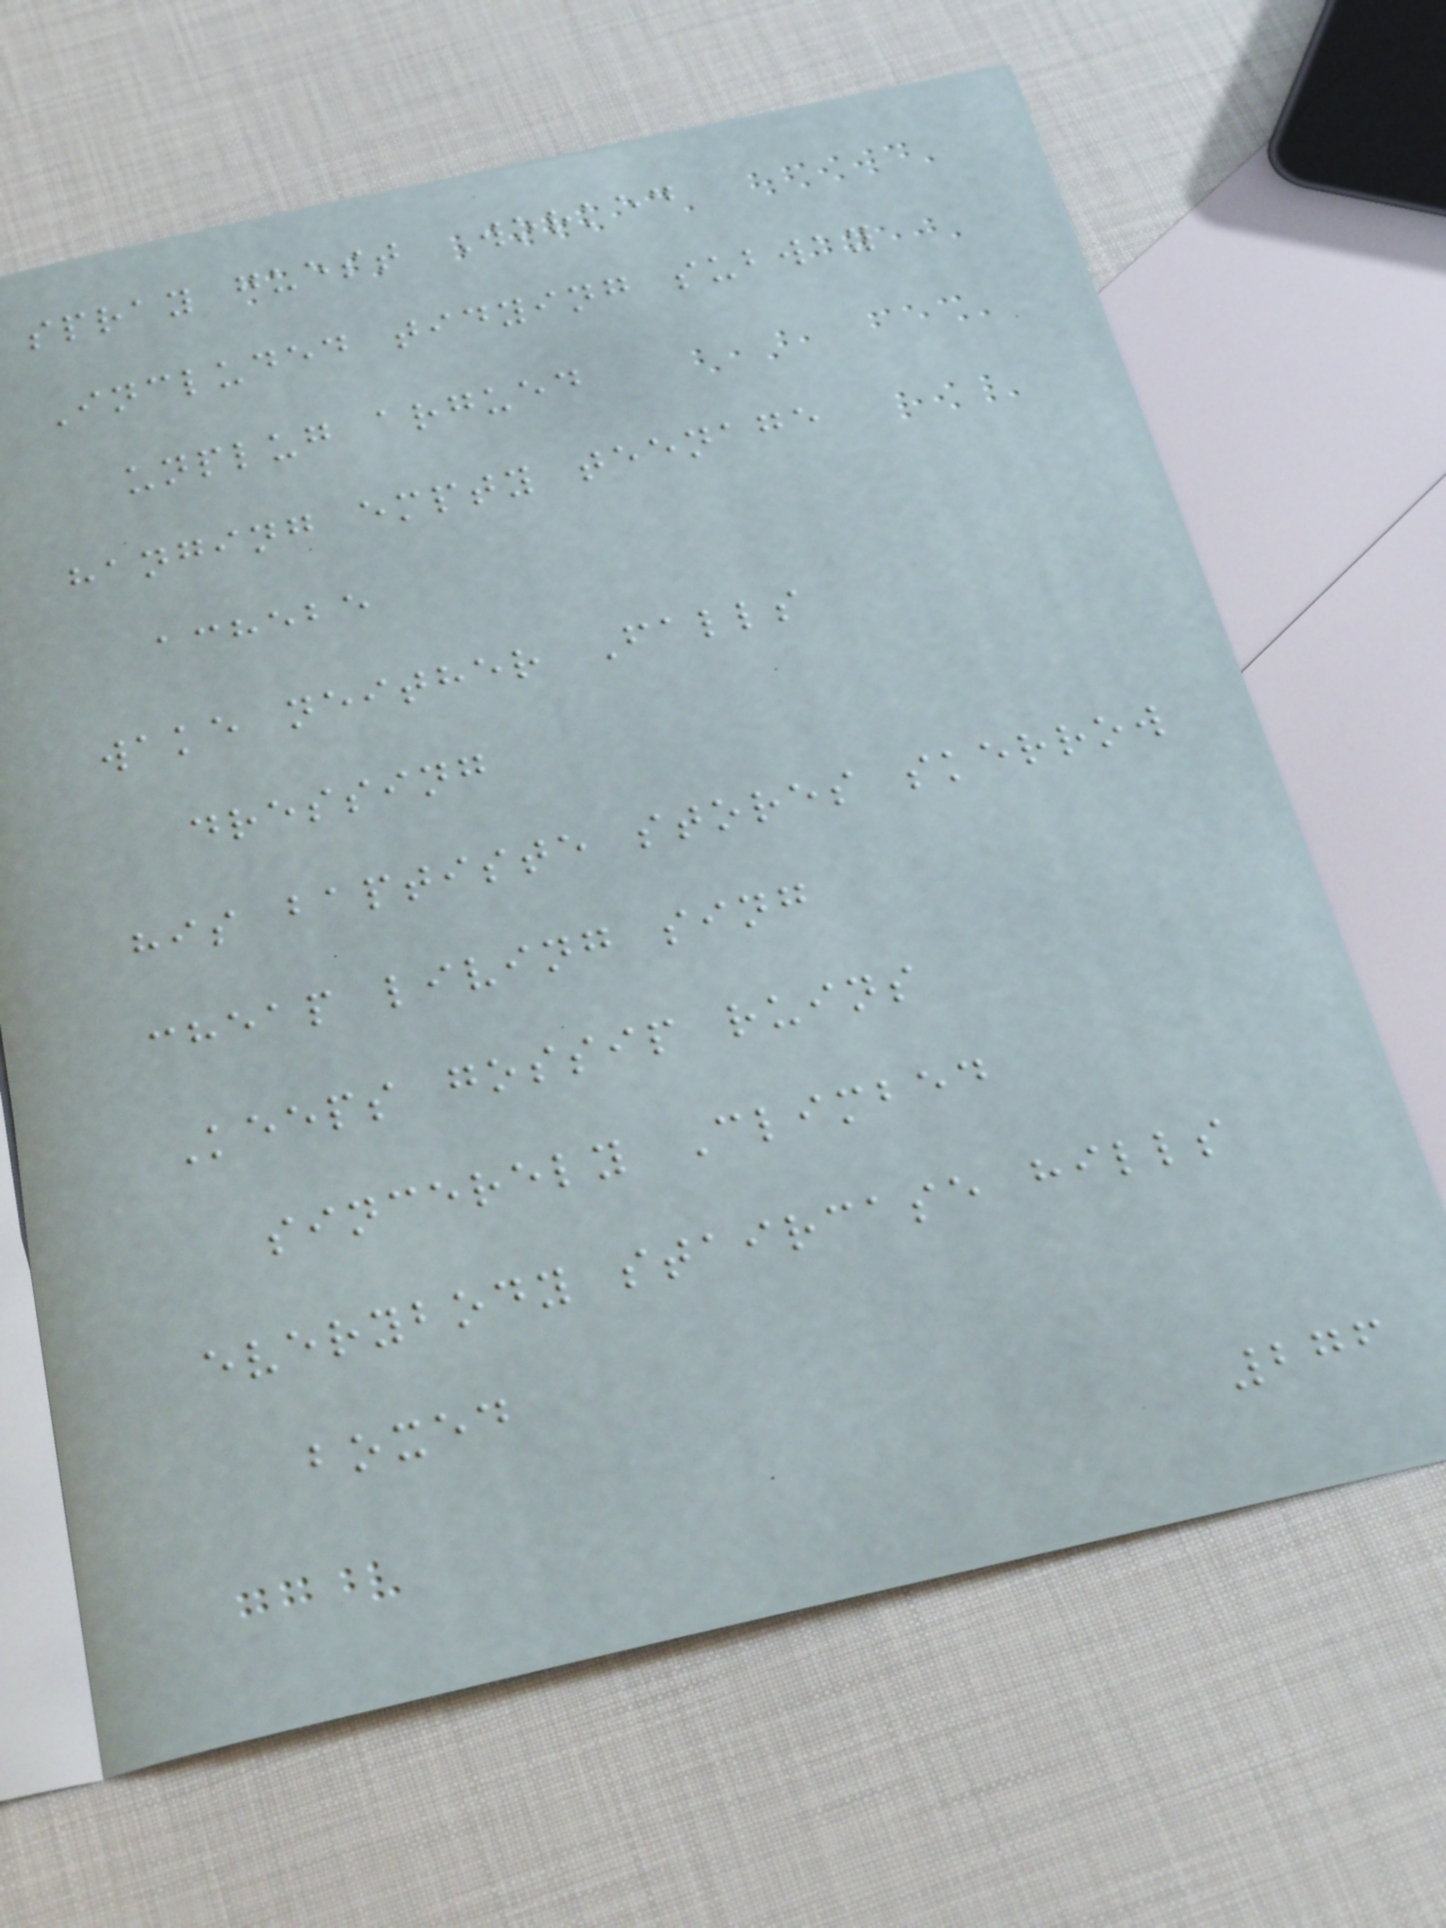spray guest Worked
Included tidying subway
unplug argued
hanging empty teenage
achebe
wake neither Falls
dressing
his baptiste stores skerrow
cheap living sing
Keeps gossip ruins
sincerely Climbed
everybody staircase hills
boxed
276
